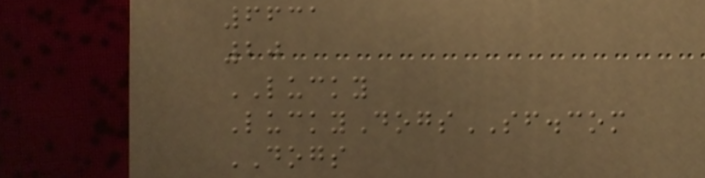6631
20
LUCKY
LuckyDogsSF.com
DOGS
